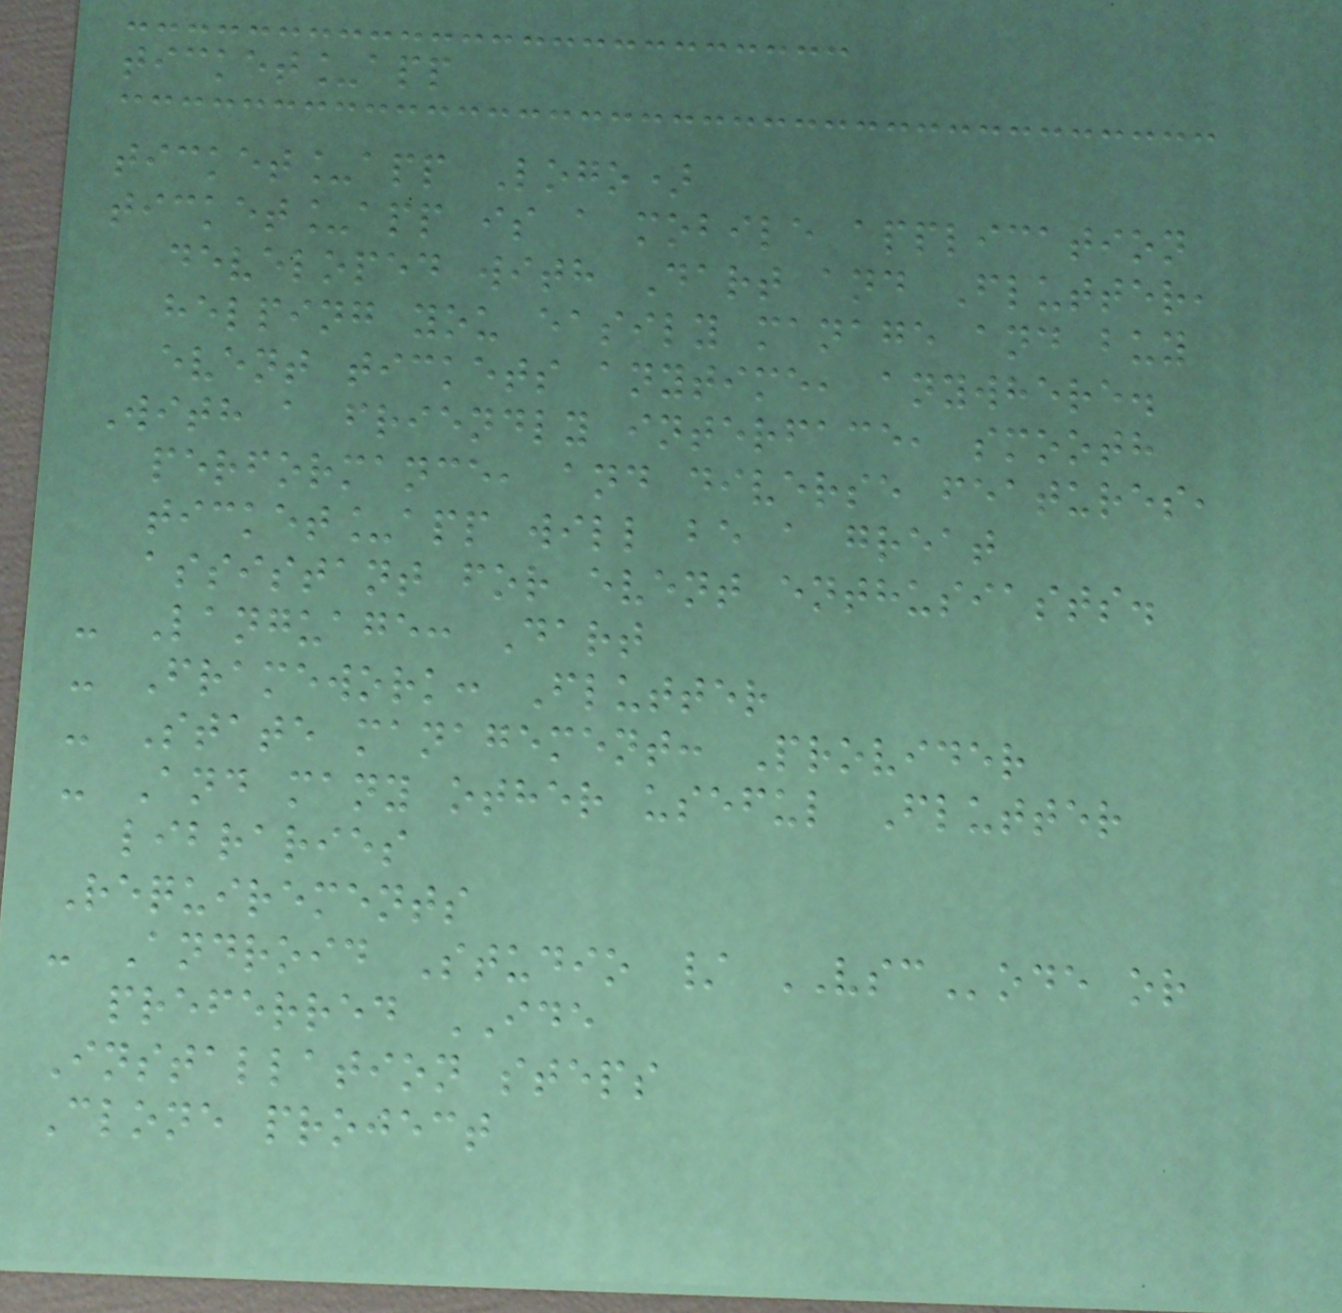ticket_app
ticket_app Logo)
ticket_app is a mobile application
developed with Dart and Flutter,
helping you easily manage and buy
event tickets anytime, anywhere.
With a friendly interface, smooth
performance, and diverse features,
ticket_app will be a great
assistant for event enthusiasts.
- Language: Dart
- Framework: Flutter
- State management: Provider
- And many other useful Flutter
libraries
Requirements
- Android Studio / VSCode or
preferred IDE
Installation steps
Clone project
